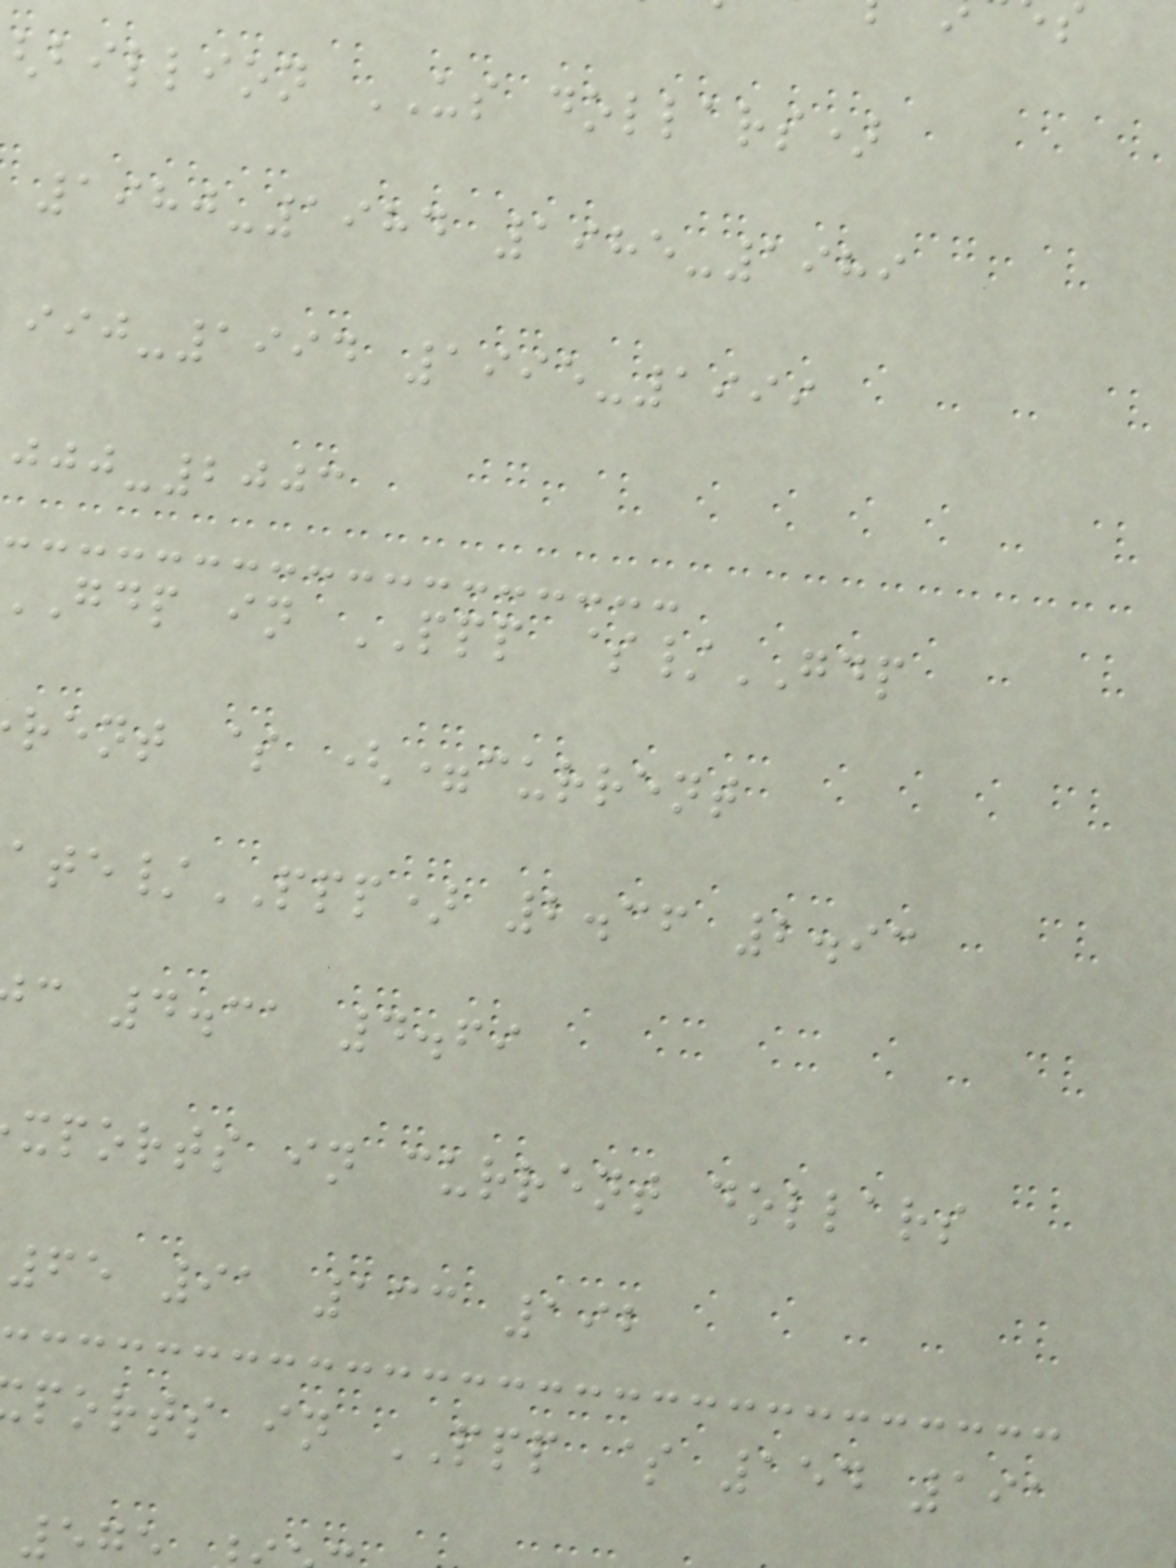billion US dollars)
1980-1984 1985-1989
-1994 1995-1999
-2003
gdp in PPP $/GDP
rent $ (=current
ate/PPP) 2.36 2.93
c 4.31 4.69
xports in current dollars
65 91 133 192
ports in PPP $ 154 191
